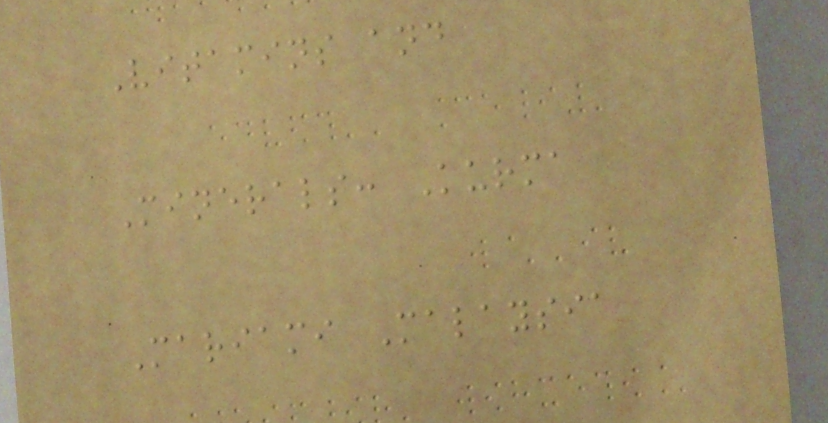Vitamins and
Minerals: Kurma
Mariami Malaysia
